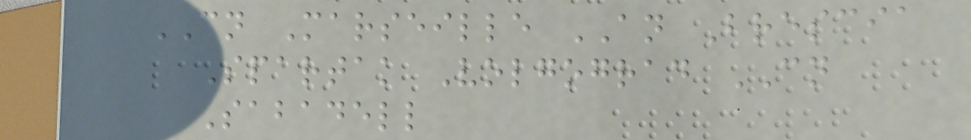CN Marseille AN Brescia
Spartak Volgograd CN
Sabadell
